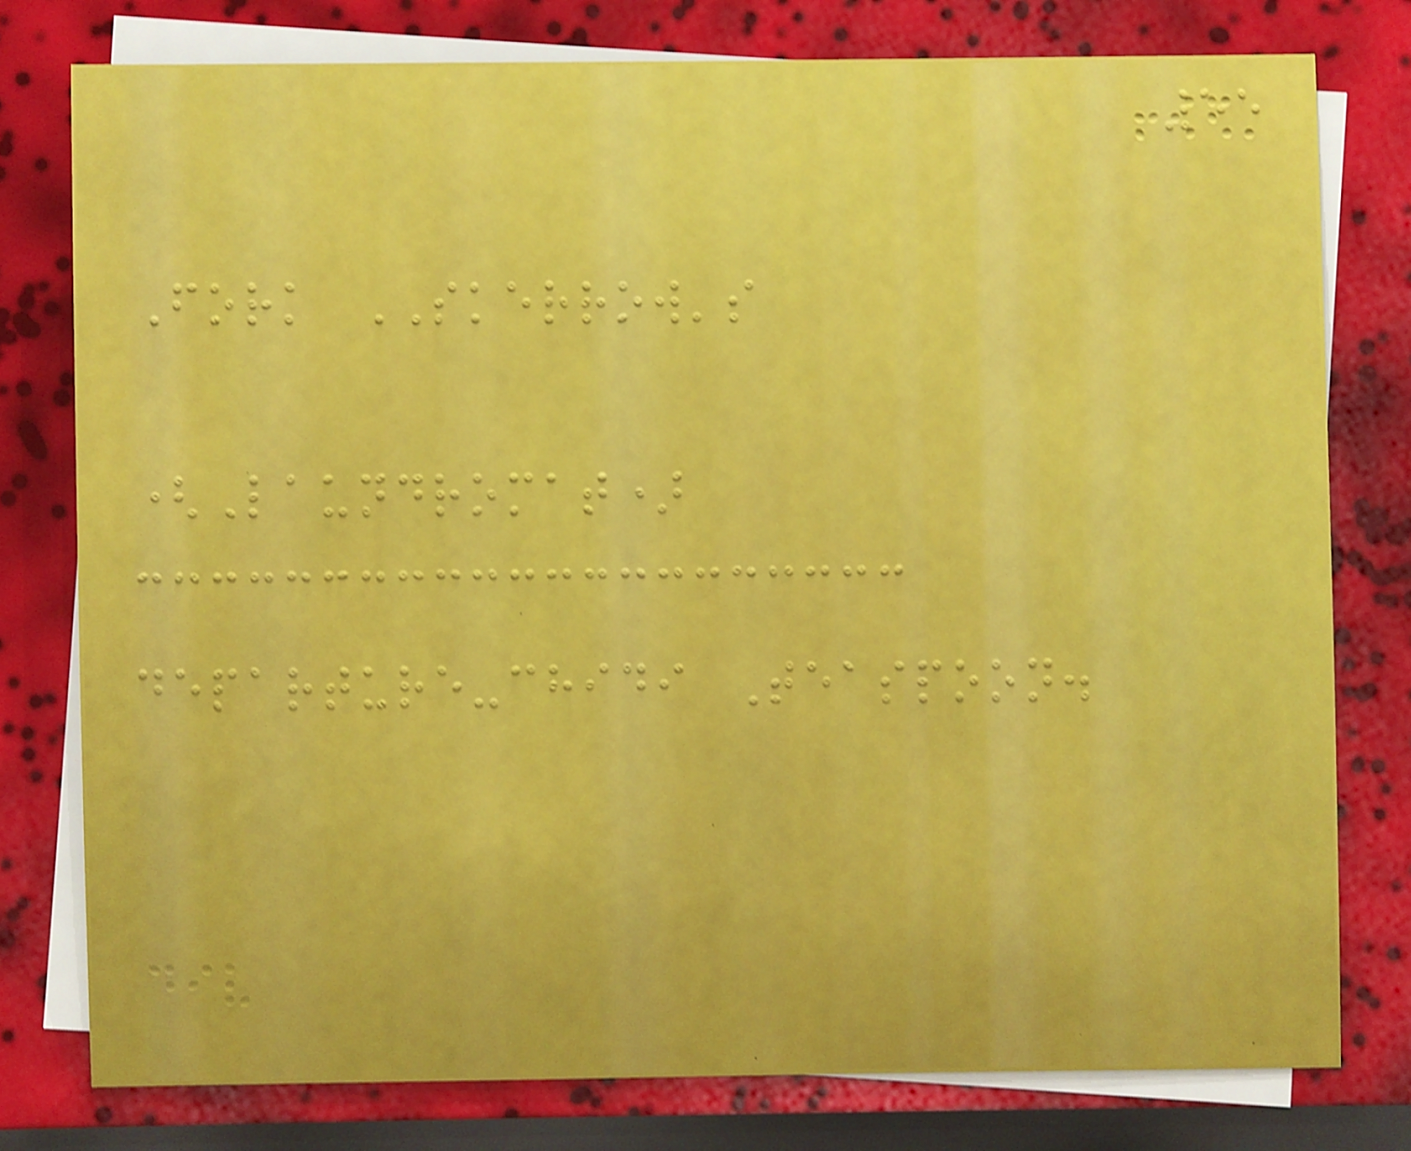55
Fork SKERROW's
(Laundromat)
departure-chidi Teaspoon.
